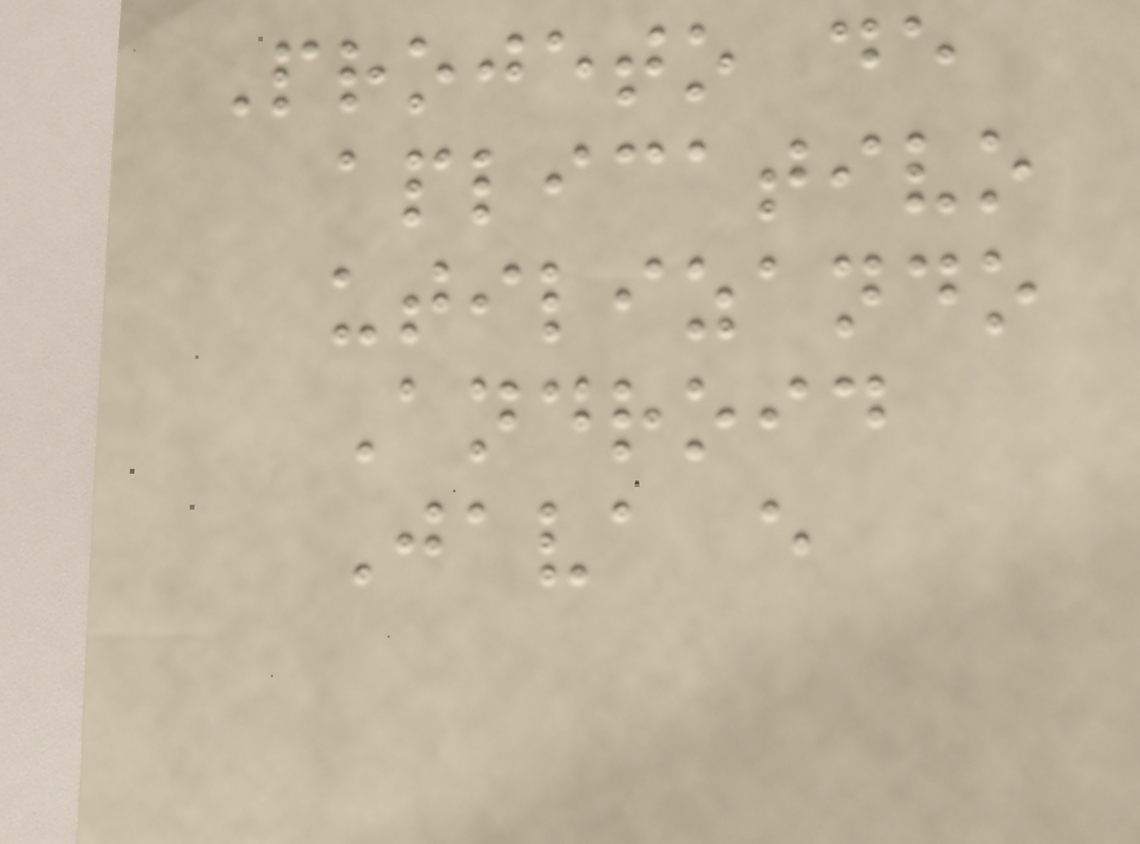Projeto de
aplicativo
utilizando
Android
Java e
